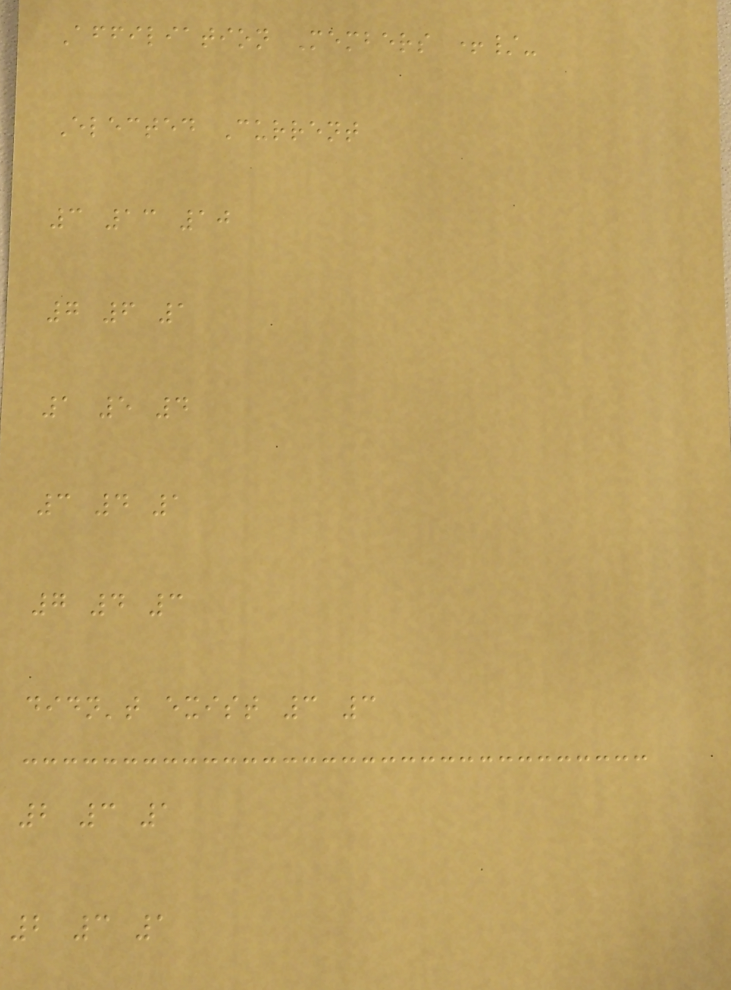Affiliation Members +/-
Elected Current
3 13 10
7 6 1
1 5 4
3 4 1
7 4 3
didn't exist 3 3
2 3 1
2 3 1
